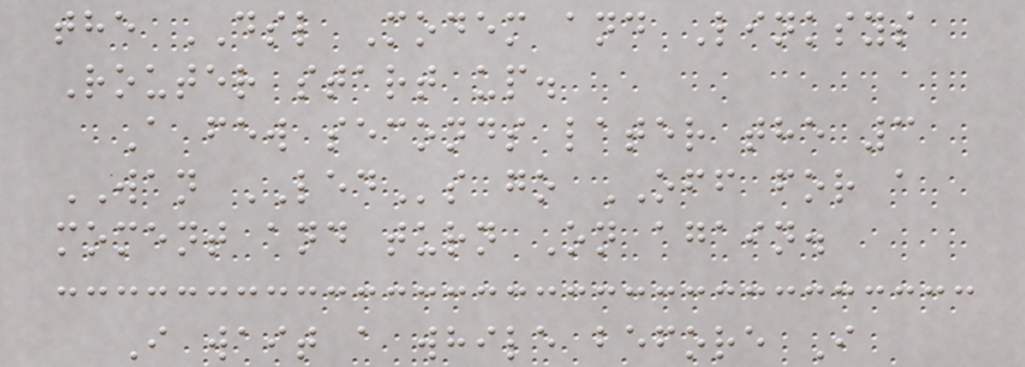the DSL Modem and Linksys
Router start up.
A few seconds later the 3
WAN LEDs go OFF for a
moment and turn On again.
I wait a while before I
